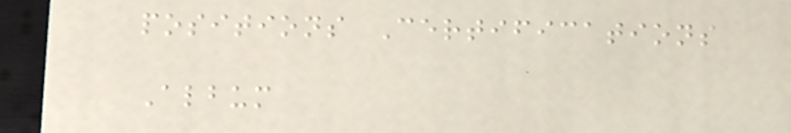positions Certifications
Album
